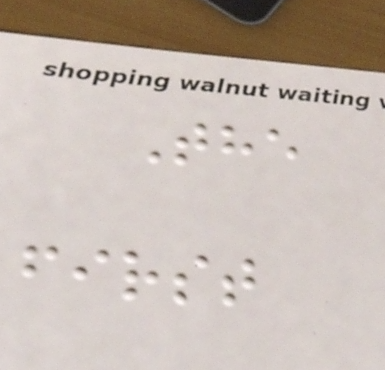The
first
